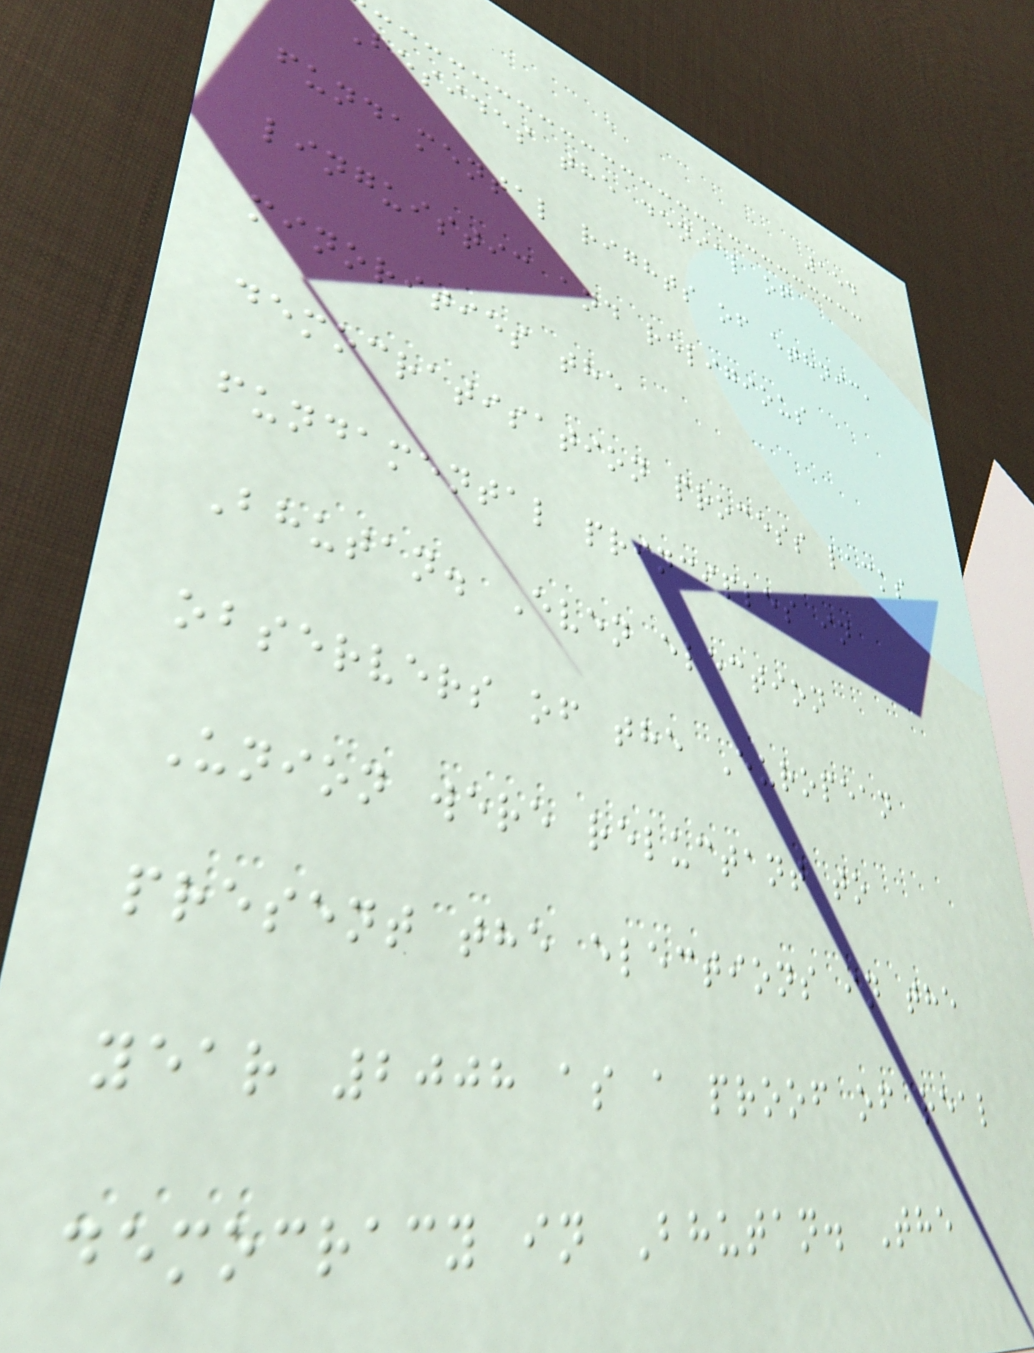154
Besides the denial of
fundamental rights of ethnic,
linguistic and religious
minorities the
democratisation process lacks
fundamental principles in
Bhutan. Even election
observers of the European
Union were reluctant to
present the elections in the
year 2008 as a proof of real
democracy in Bhutan. The
